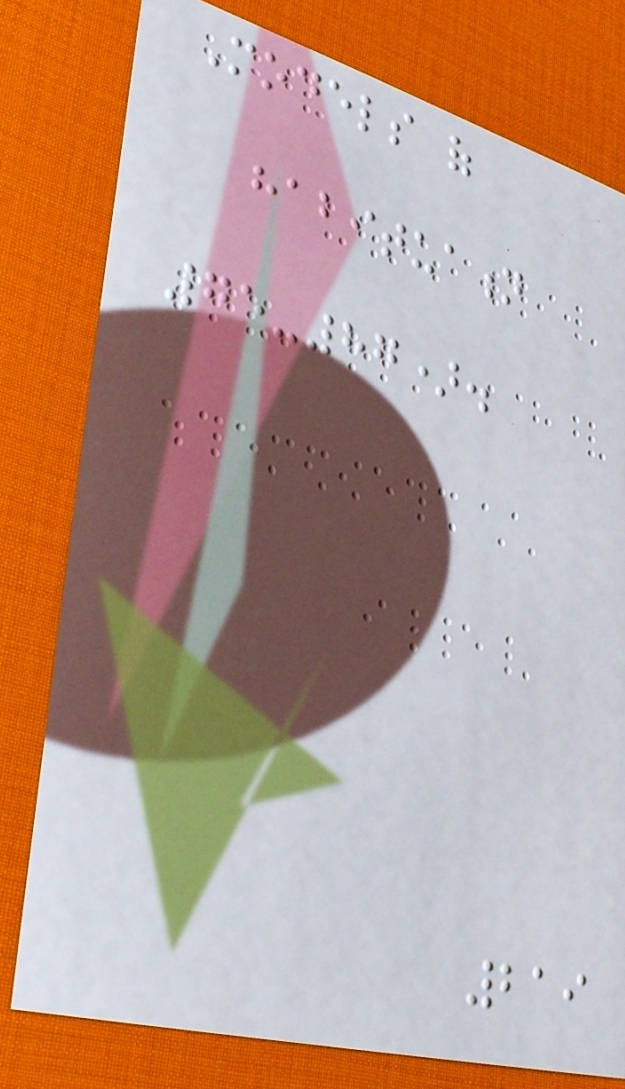Models of
habituation
75-87).
219
